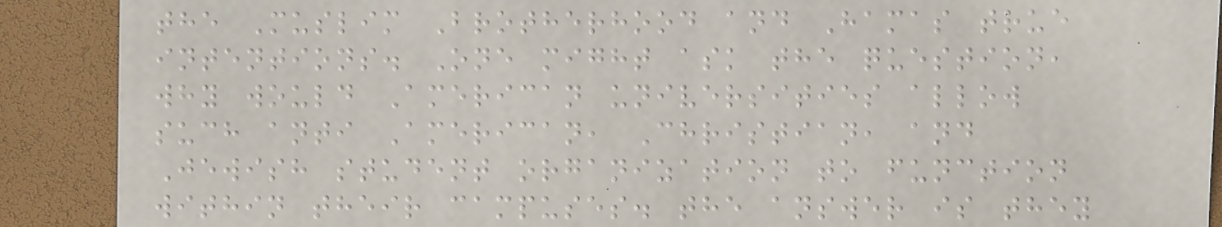the Muslim Brotherhood and Hamas true
intentions. One might ask the question,
why would American universities allow
such anti American, Christian, and
Jewish student organization to function
within their campuses. the answer is they
